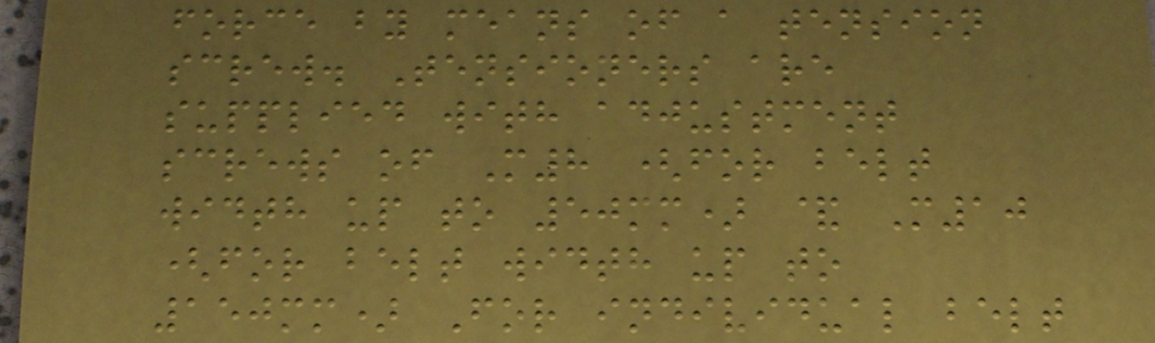force by means of a tension
screw. Tensioners are
supplied with adjustment
screws of M8 (for belt
width up to 50mm) & M10
(for belt width up to
150mm) For individual belt
